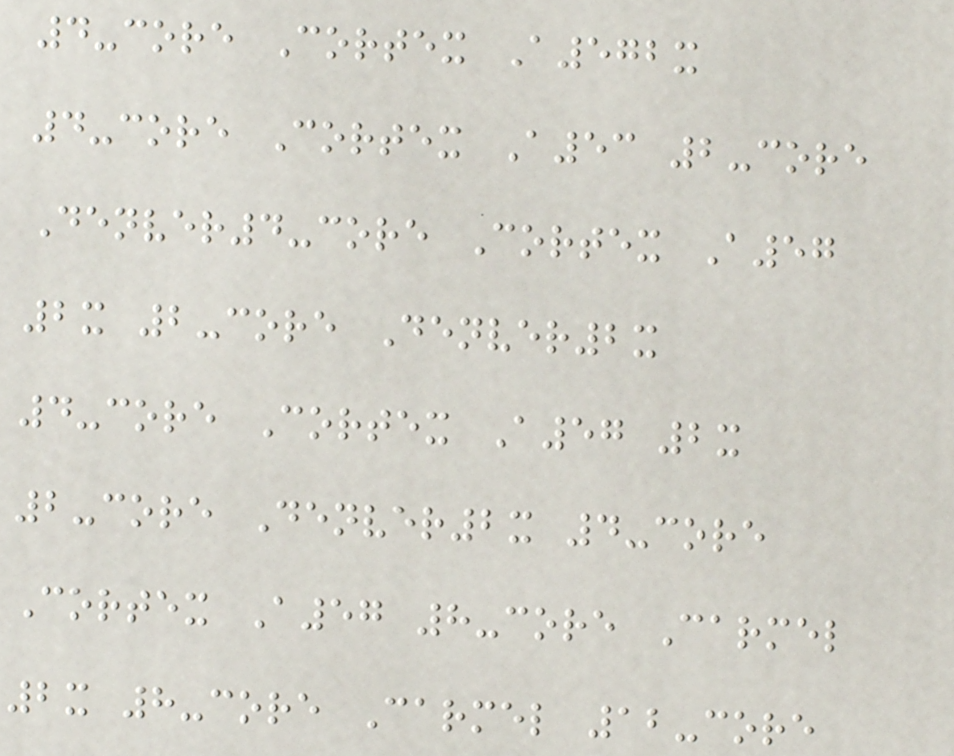4-core Cortex A572x
4-core Cortex A53 2-core
Denver4-core Cortex A57
2x 2-core Denver2x
4-core Cortex A57 2x
2-core Denver2x 4-core
Cortex A57 8-core Carmel
2x 8-core Carmel 12-core
